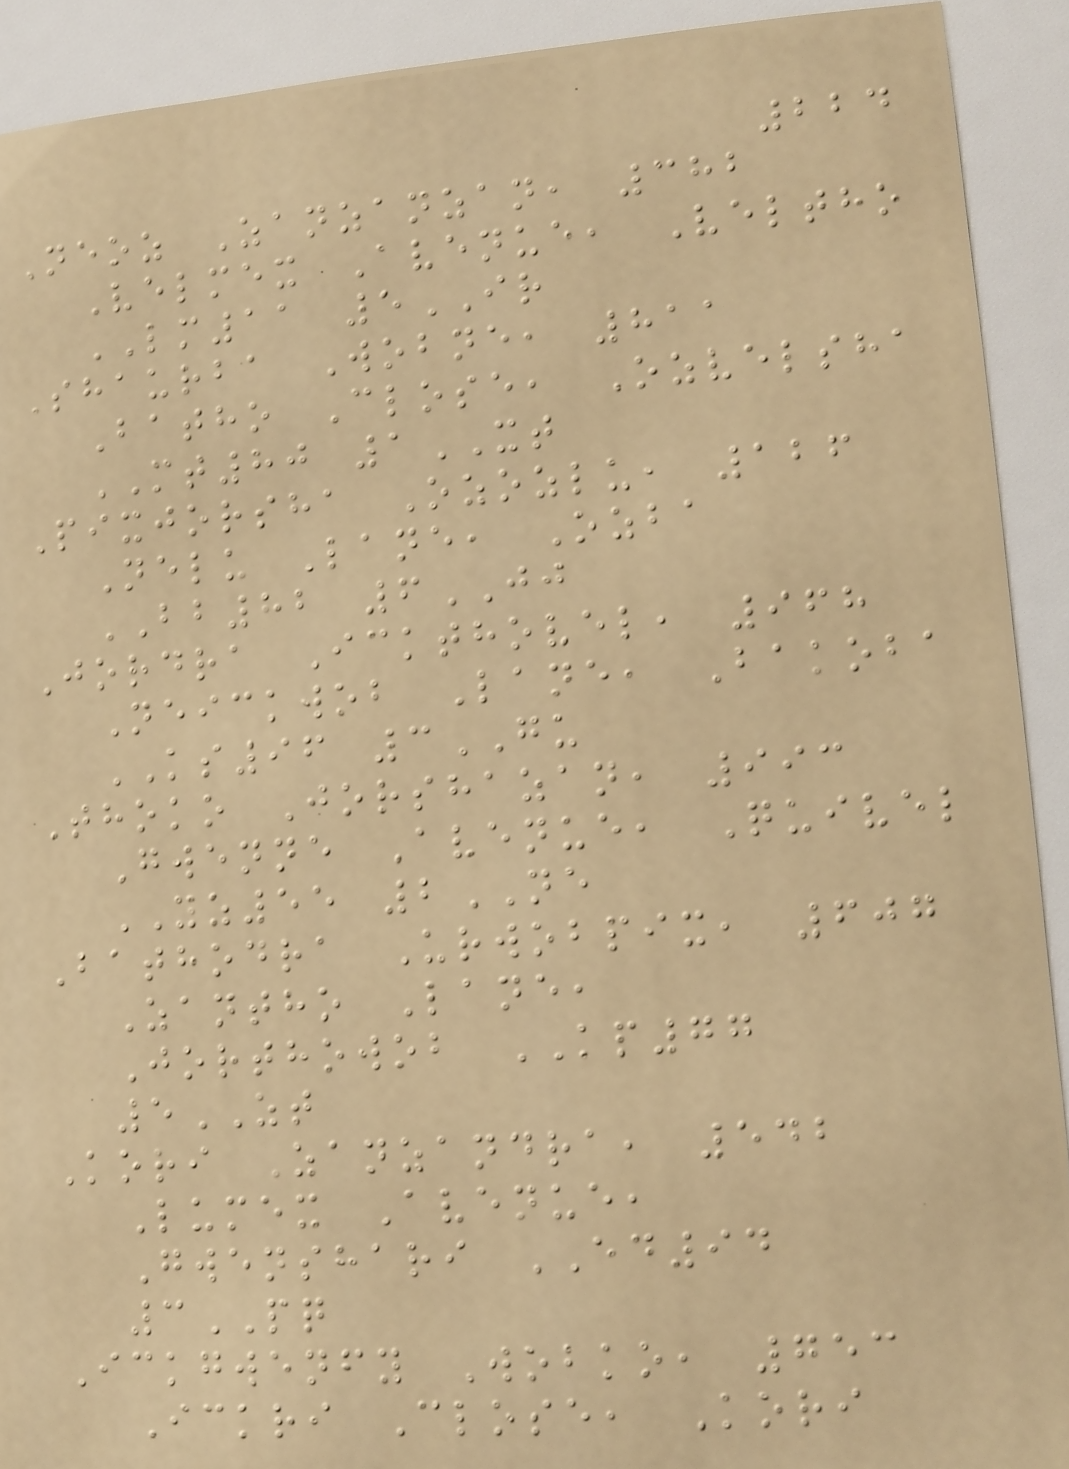224
Neoz Zanzanzan, 382
Velmex Avenue, Veltho
LM11 5IR
Shaurba Wobne, 811
Batho Close, Ozvelsha
MT80 1XT
Pixjorsha Ozozlu, 126
Nelu Lane, Ozba
BB82 6JJ
Jordra Ickthovel, 968
Neickwob Lane, Bakoba
KS96 3GU
Thoko Jorshazan, 993
Gwenne Avenue, Quivel
YZ55 2NE
Bathodra Urwobpix, 607
Zantho Lane,
Jorthowob KP77
5ZT
Kori Zanzandra, 542
Lumex Avenue,
Gwenshari ED94
3PQ
Ickgwenfy Wobko, 753
Ickri Close, Kori
